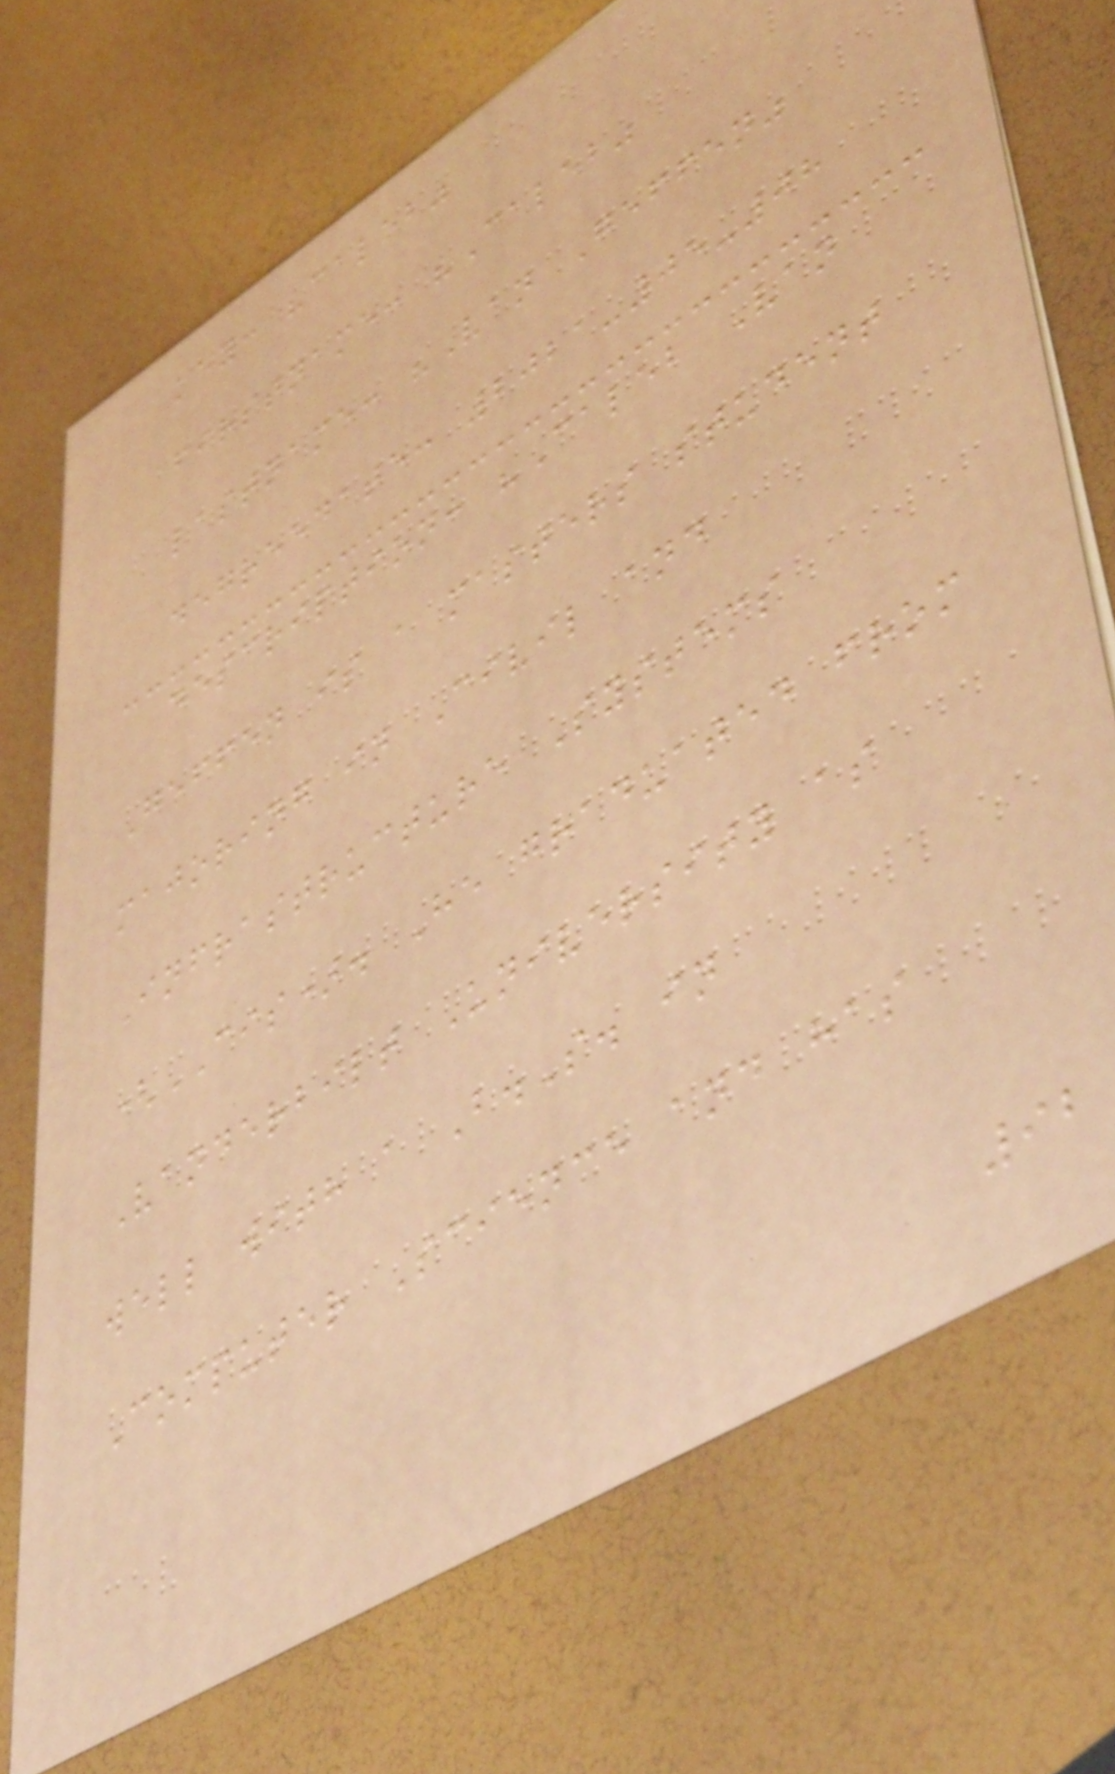key: "caleb"
firstname: "Caleb"
lastname: "Van Geffen"
degreedate: 2021-05-08
description: "Caleb Van
Geffen is a masters student
majoring in Civil and
Infrastructure Systems
(CIS). He graduated from
Vanderbilt University as
well with a B.S. in
Computer Science and has
92
